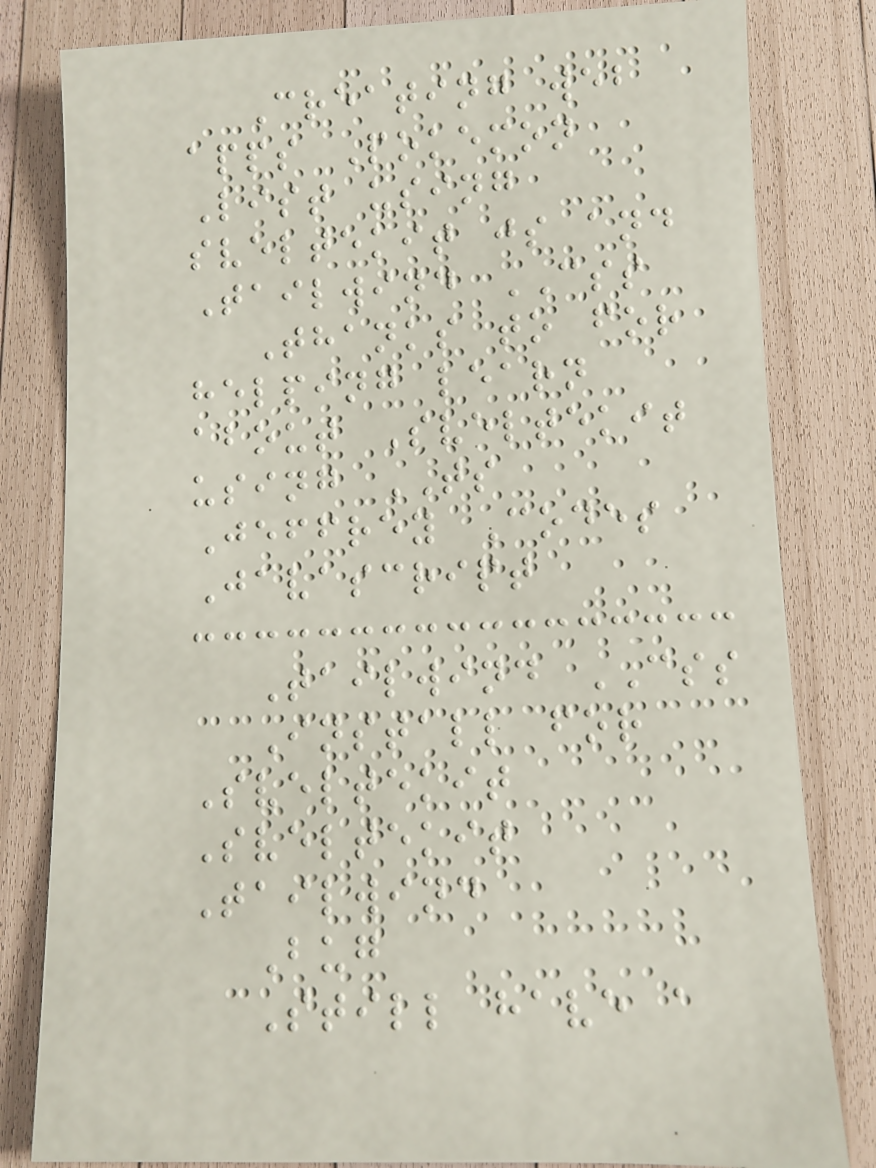Creating web
apps Pokemon
List using
sveltekit js and
Tailwind CSS
Thanks to for
helping learn
about Sveltekit
using TS
Jeffrey Codes
Javascript
Tailwind CSS
Install for
Sveltekit
Sveltekit
Tailwind
Bug
Still have a
